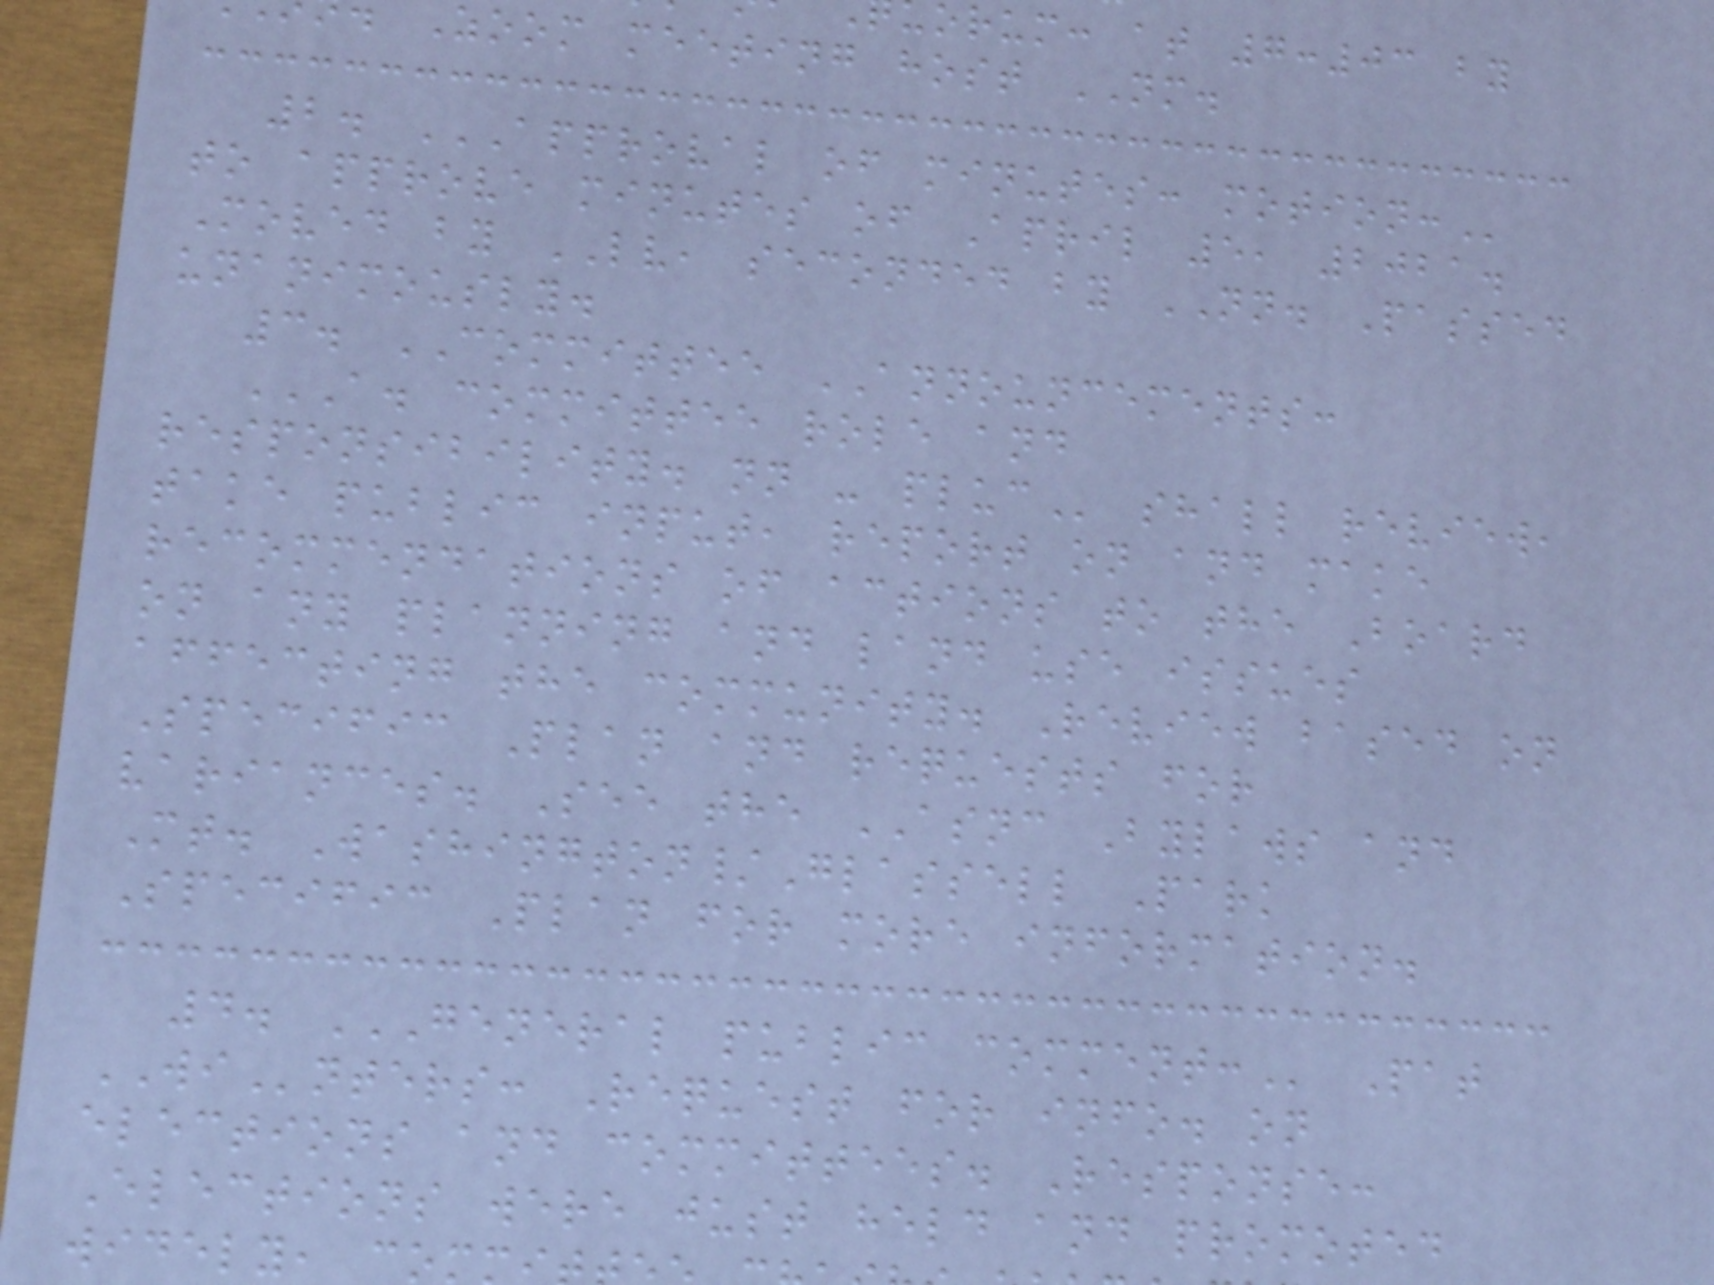orum: at 7:03 by
Zoom meeting host NM.
2. APPROVAL OF MINUTES: MOTION:
to approve minutes of April 5, 2021.
Moved by LV, seconded by NN. Passed
unanimously.
3. COMMITTEE ANNOUNCEMENTS:
A. COMMITTEE ROLE AND
responsibility. nn -
take public input, report on and make
recommendations of actions to the Board
on any planning and land use issues
affecting the community. Review based on
Specific Plan and requests for
variances. See the ASNC Bylaws and
Mt. Washington/Glassell Park
Specific Plan for more information.
4. GENERAL PUBLIC COMMENT: Pat
WInters: Request for info. on
elections and committees. Response:
Elections were just held and promoted
widely, co
